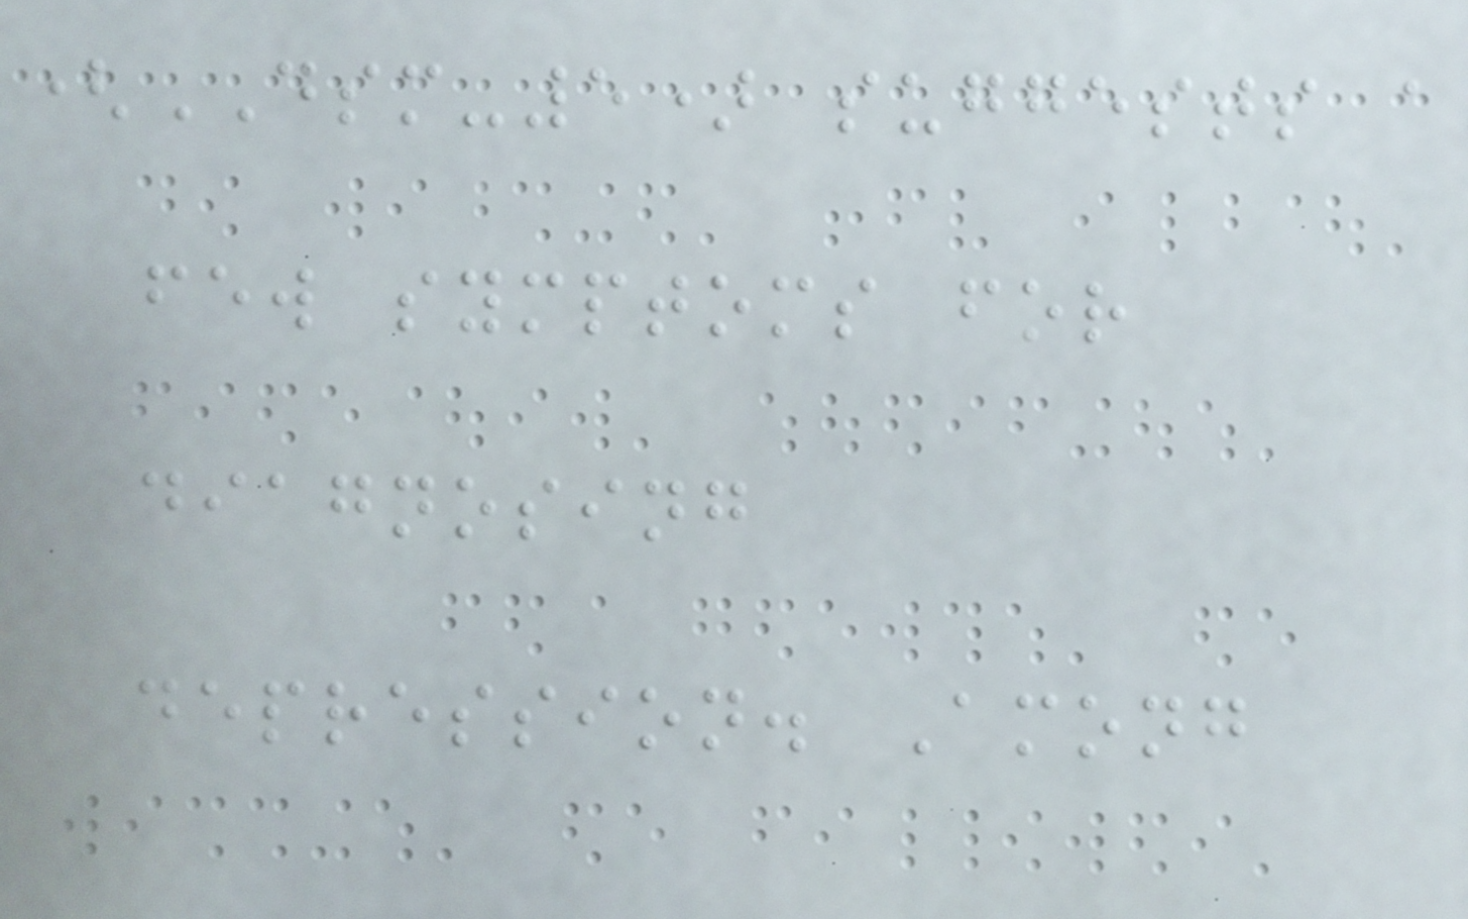(DSM-5) suggests a
few symptoms for
diagnosing
depression. Among
